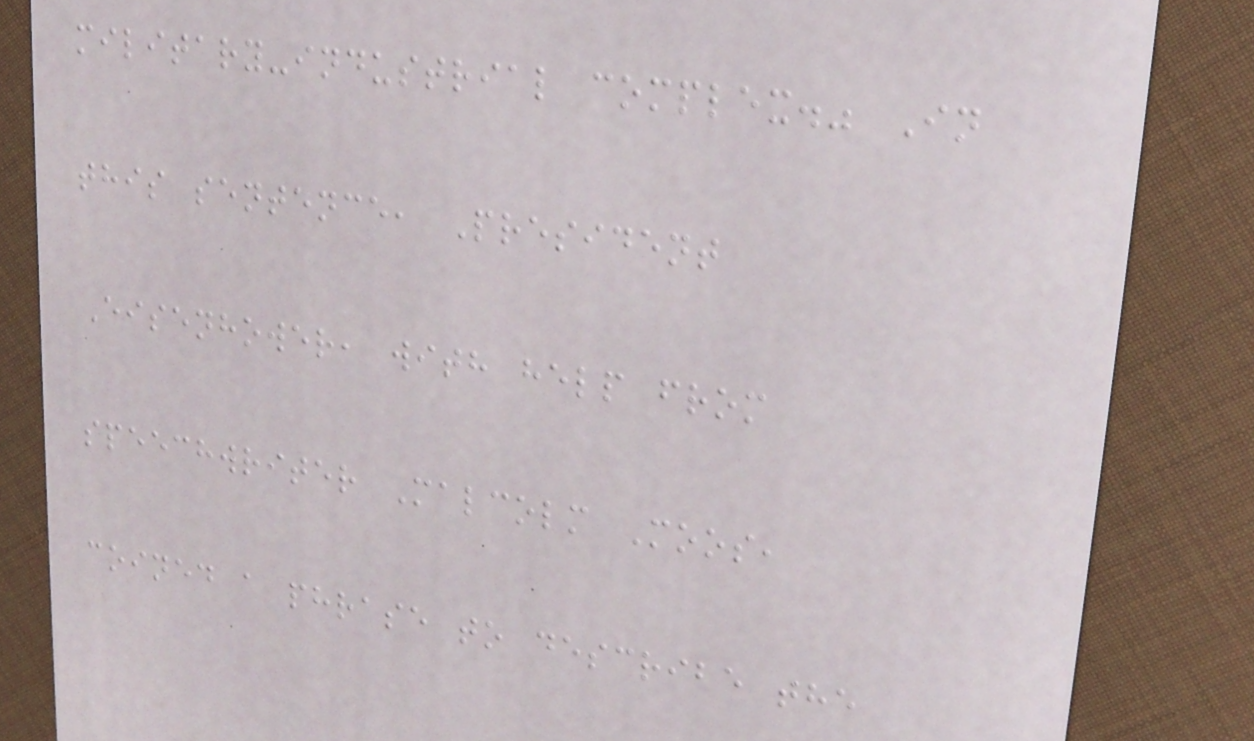military-industrial complex." In
this sentence, President
Eisenhower, with help from
speechwriter Malcolm Moos,
coined a phrase to describe the
